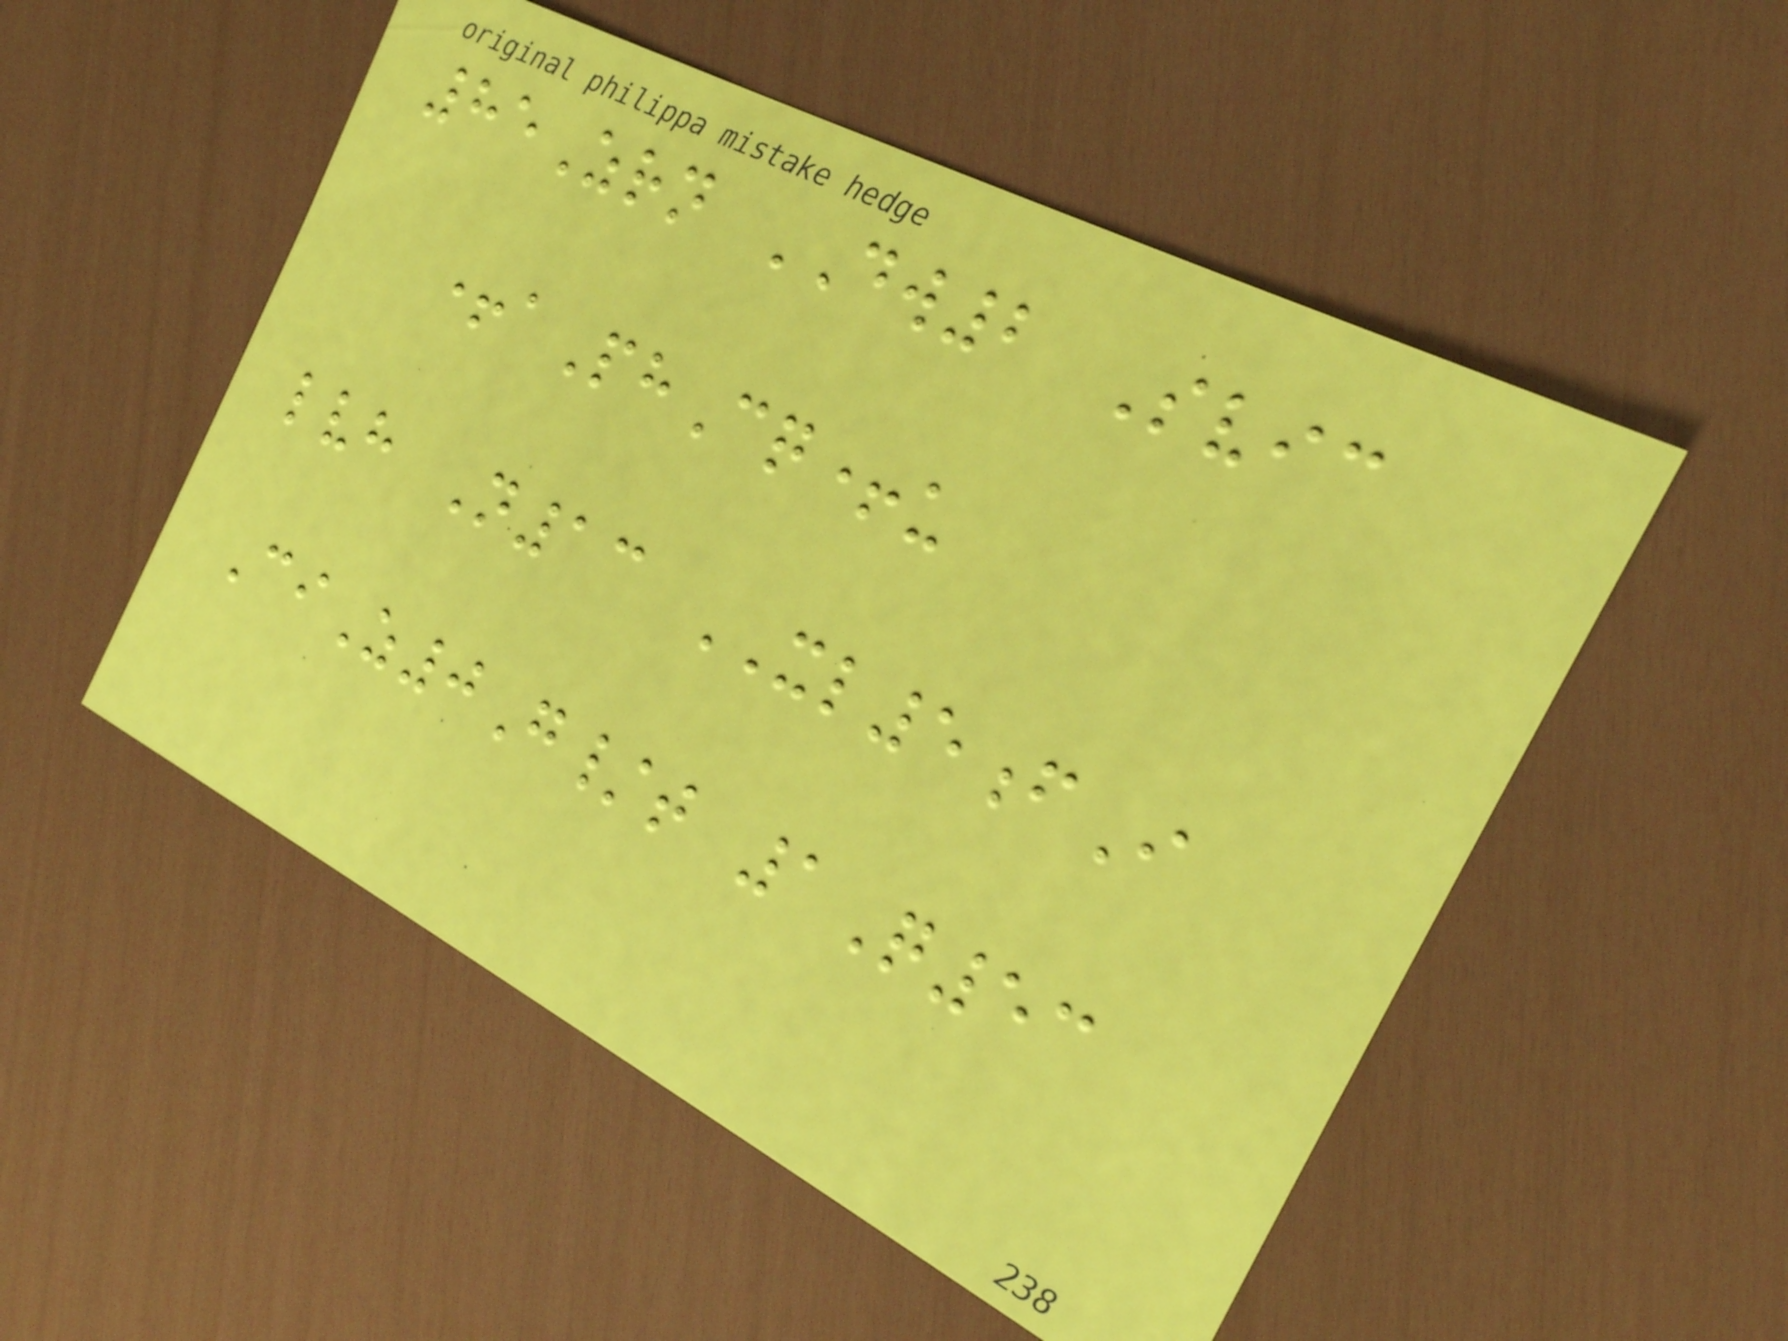85Zrn DW2 Svic
+aPhCq+u
lvh N13 XL5fI
CiZ0G/t 1Q53
